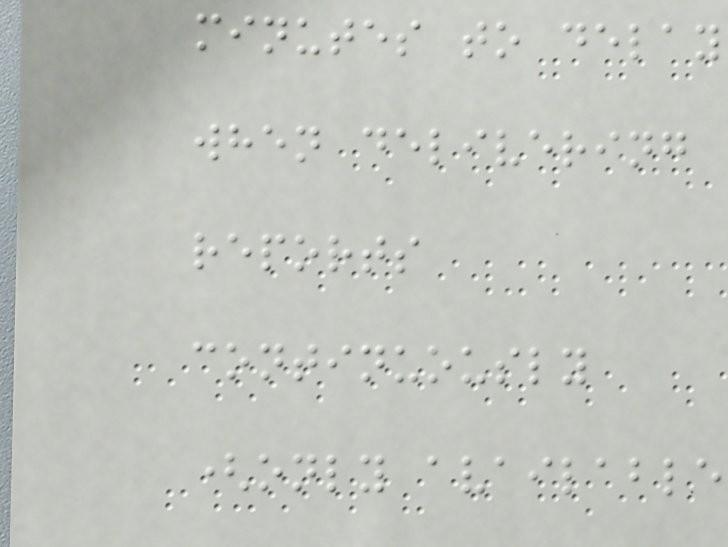minutes to delay
when delivering
reports
continuously
(only available
